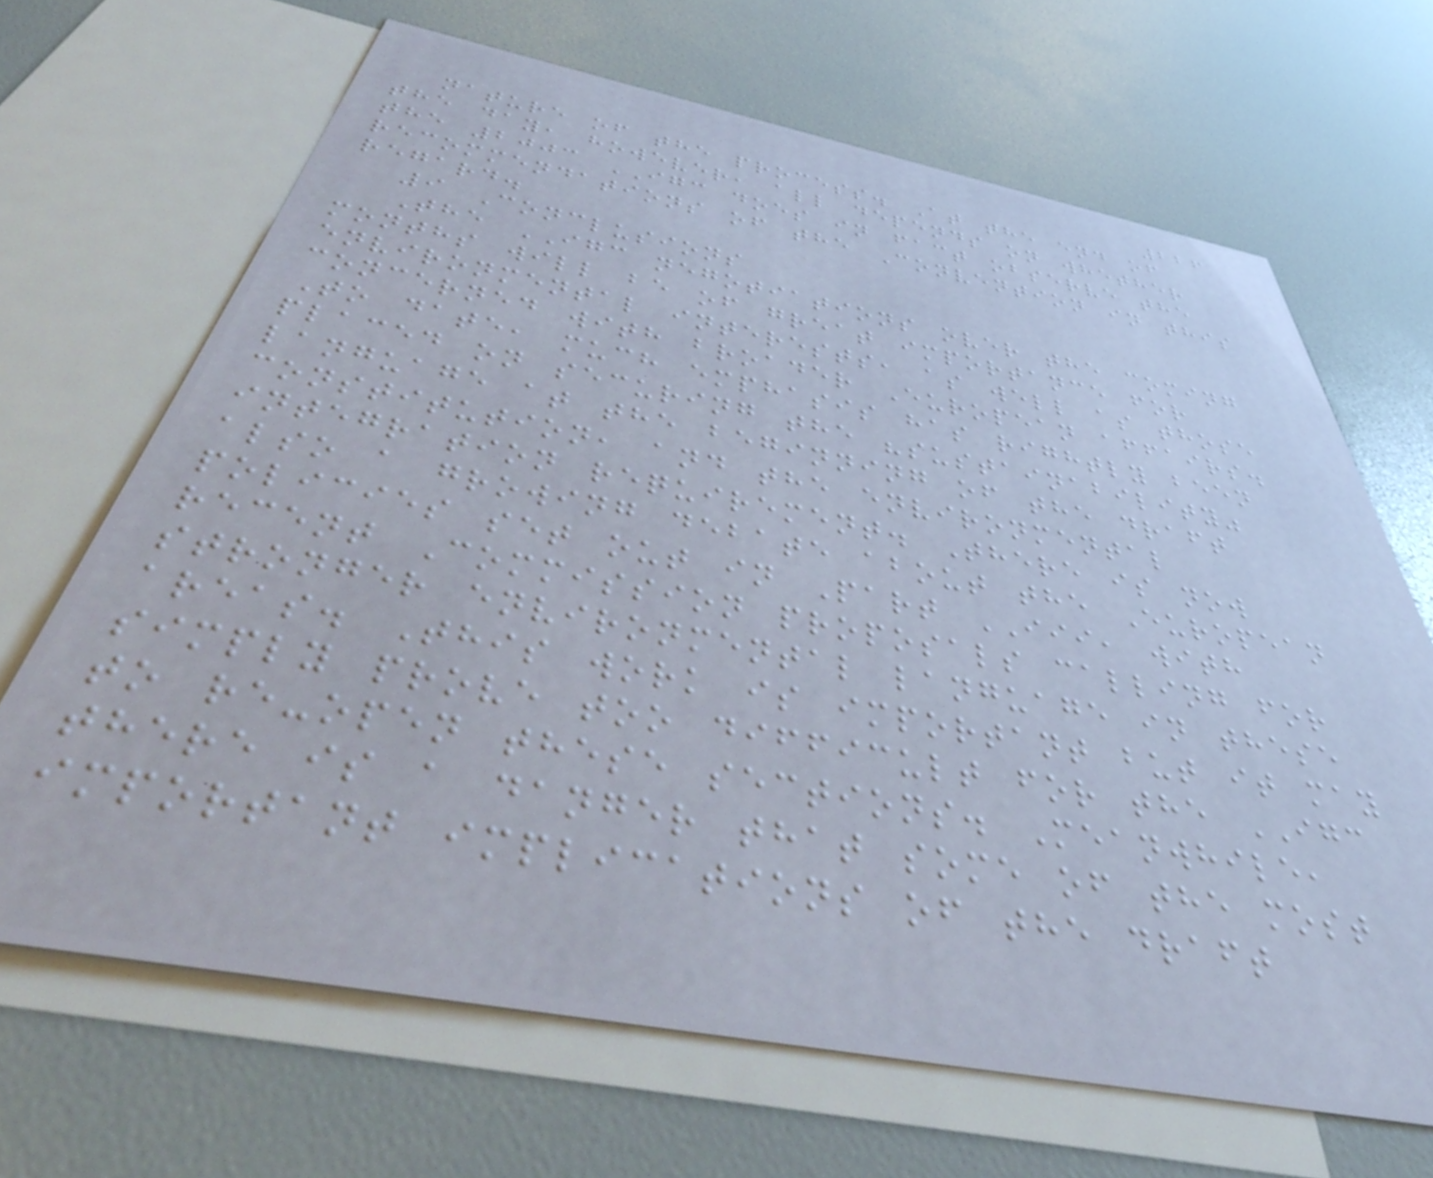226
nature of the process. At the end of
the day, however, all depends on whether
the 2003 IGC does in fact observe the
recommendations of the Convention in this
regard.
9 Conclusions
The IGC negotiations over the coming
months will be of great importance for
environmental interests, as well as those
concerned with broader European affairs.
To date, much emphasis has rightly been
placed on securing the "sustainability"
language at the beginning of the draft
constitution, and the environmental
integration requirement. There is now
also a growing debate about the European
policies set out in Part III, with
recent Commission proposals calling for
stronger environmental language in these
areas. This work is important but it may
simply prove too difficult for the IGC
to re-open these sections. Meanwhile,
there is a danger that some of the most
important implications of the draft
